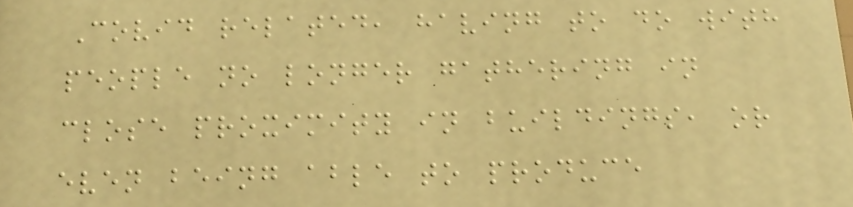Covid related, having to do with
people no longer gathering in
close proximity in buildings, or
even being able to produce
